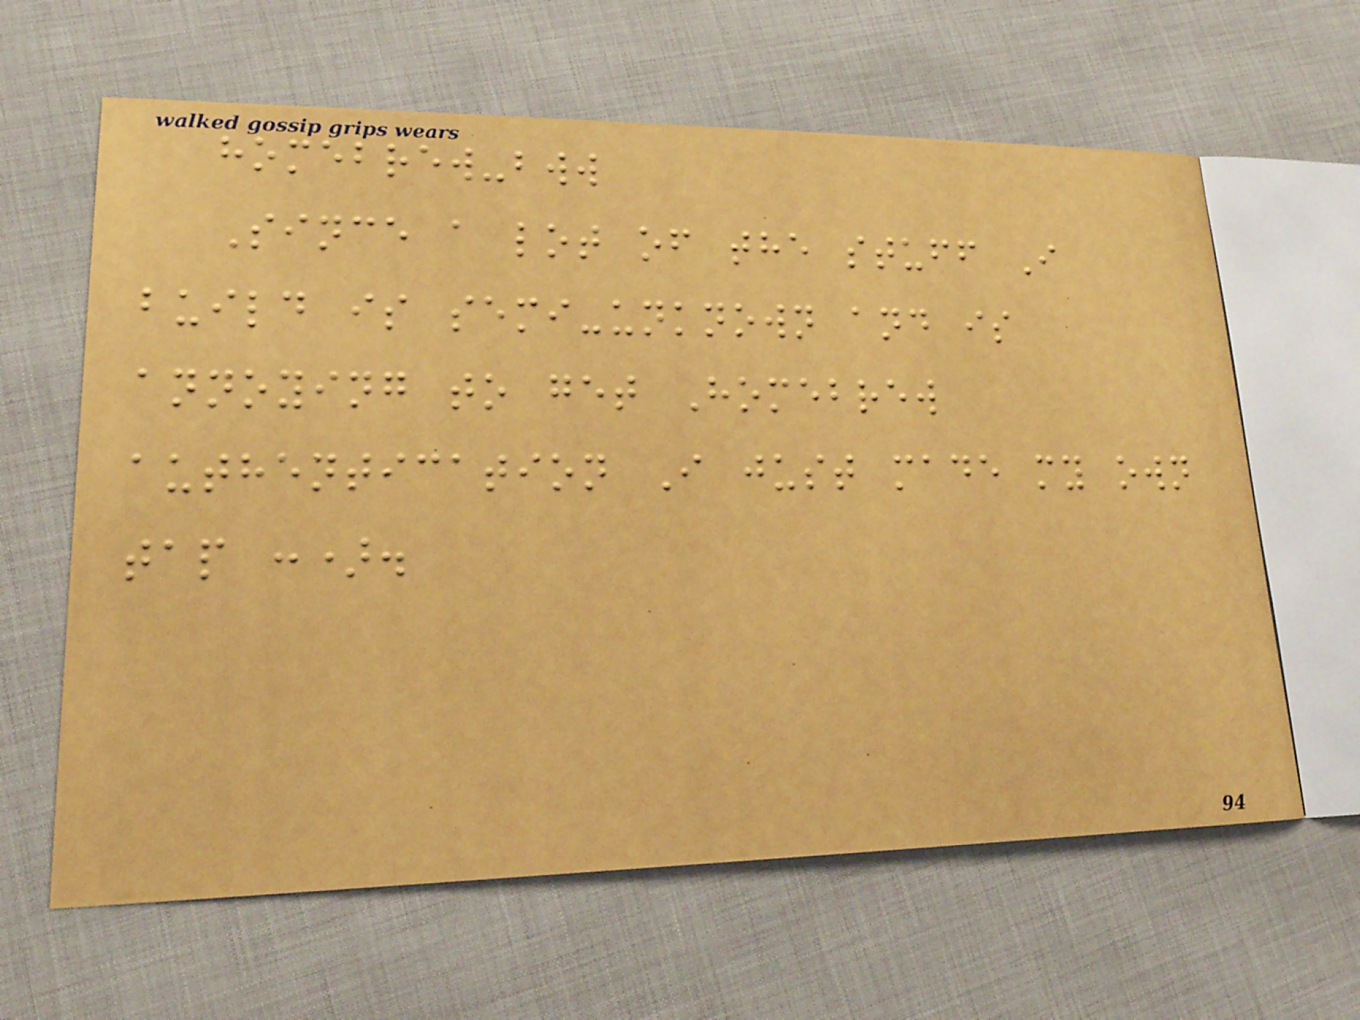homebrew-bww
Since a lot of the stuff I
build is semi-unknown and is
annoying to get Homebrew
authentication I just made my own
tap :).
